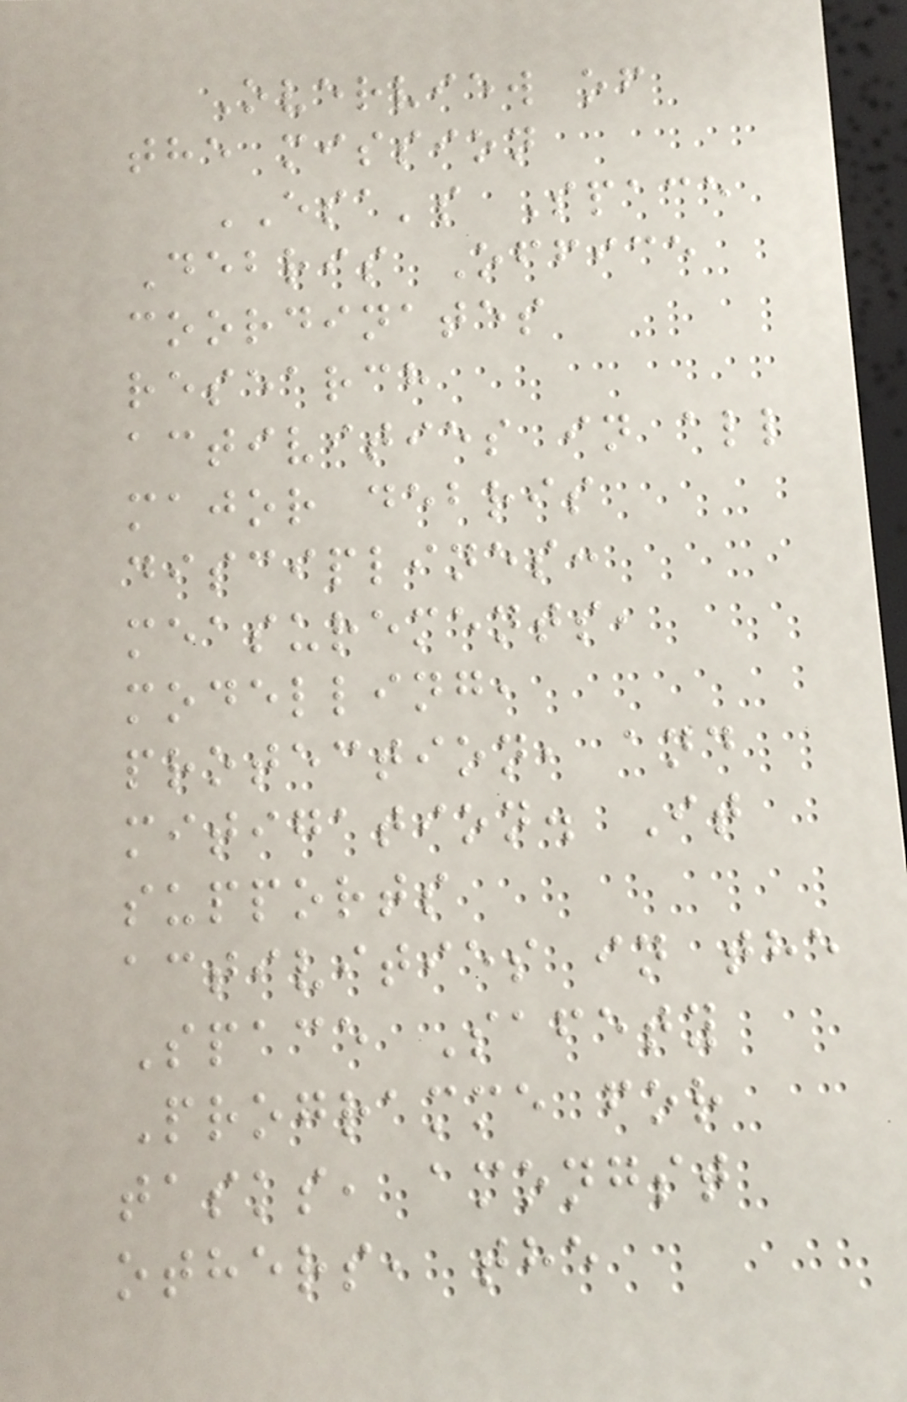Overview of
the mission
ESA's Space
Debris Office
coordinates
research
activities in all
major debris
disciplines:
measurements,
modelling,
protection, and
mitigation. It
supports
activities in the
Space Safety
Programme for
tasks, amongst
others, the
